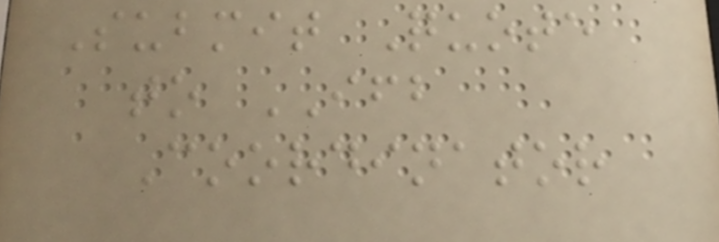Submit Quote
to IFB
Coordinator
